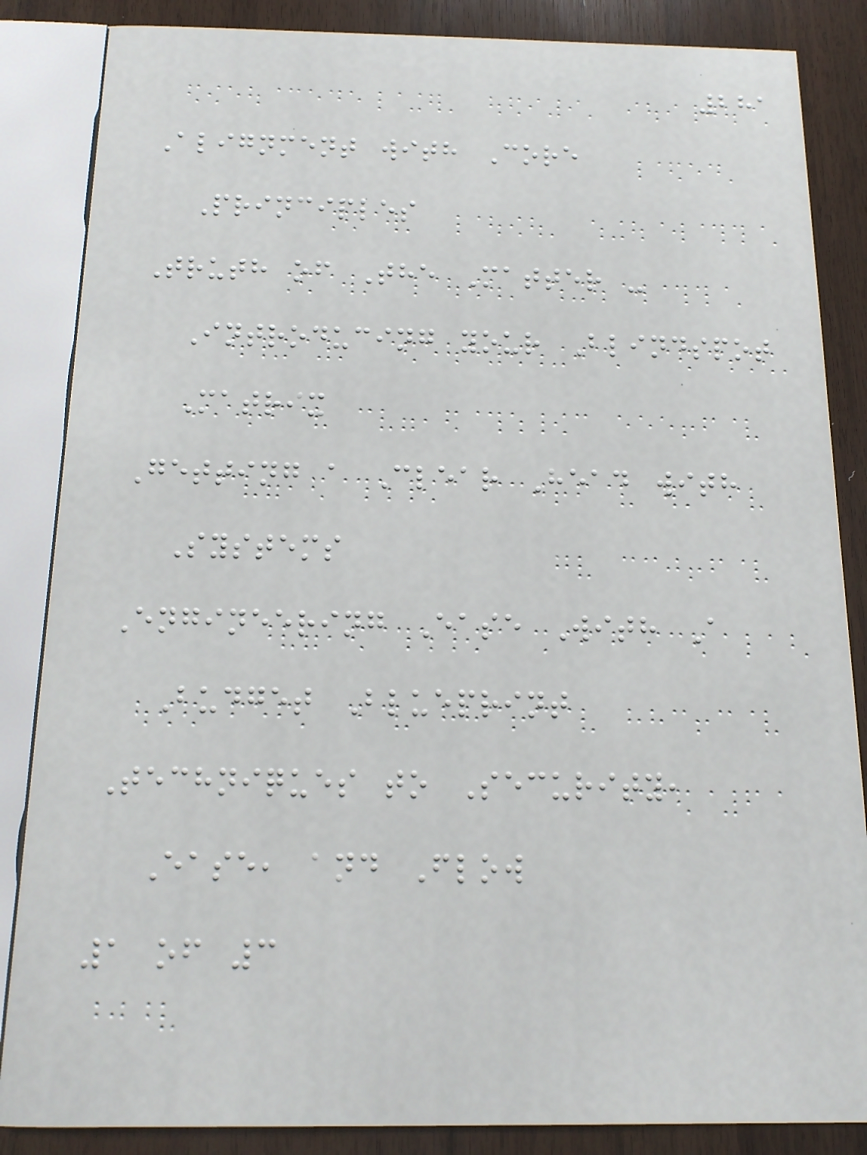281
Alignment with Core
Principles
Truth of The Matter -
Introducing your Blindspot
Matrix
Getting a Clear Head with
Systems
Engineering Ease With A
Budget Blueprint
Techniques to Security,
Ease, and Flow
1 of 3
